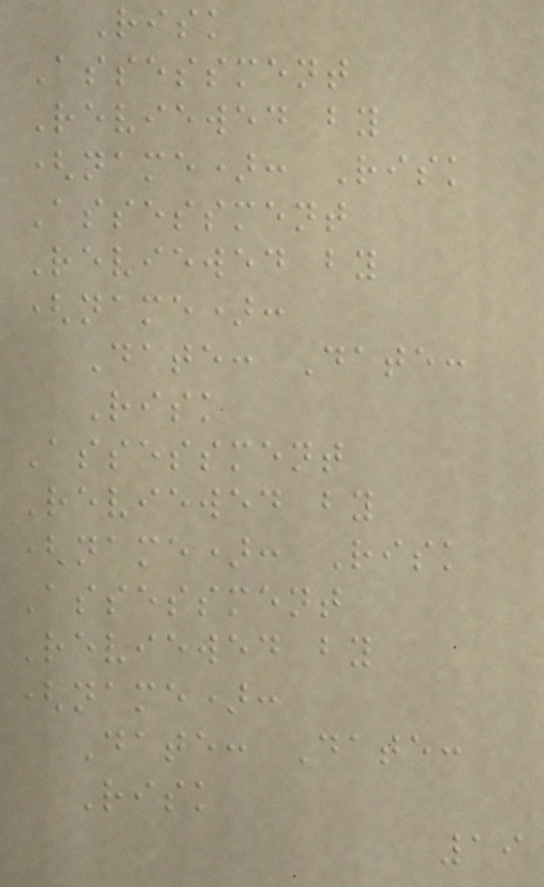Risk
Assessment
Reviewed by
(name): Risk
Assessment
Reviewed by
(name):
Date: Date:
Risk
Assessment
Reviewed by
(name): Risk
Assessment
Reviewed by
(name):
Date: Date:
Risk
19
